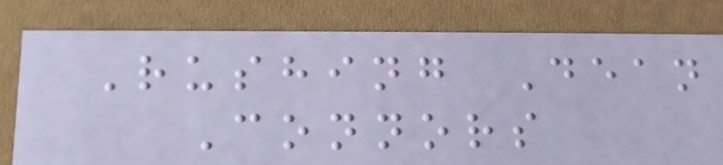Rushing Dean
Connors
